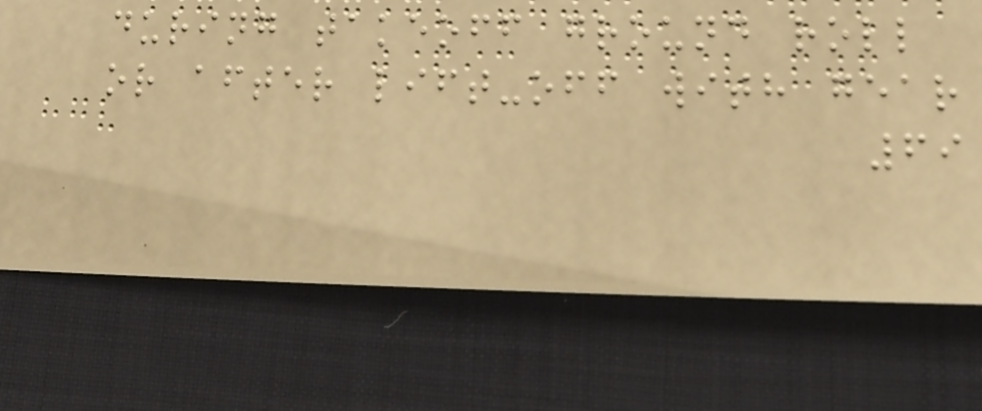during takeoff ground roll
or after lift-off with gear
69
